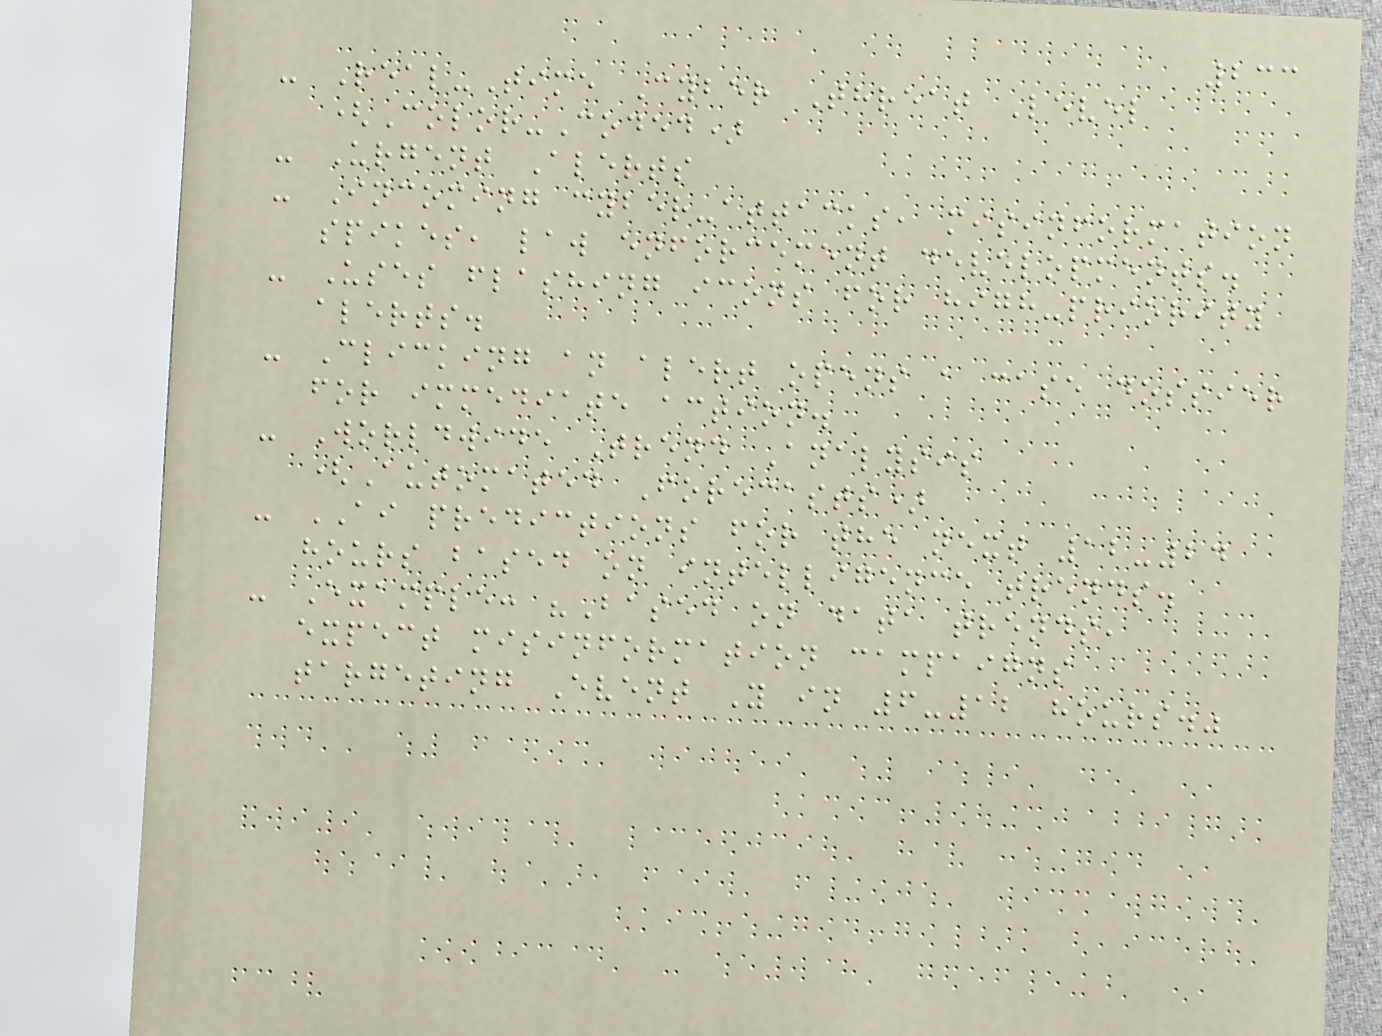233
- Real-Time Cyber Threat Level
(Color-Coded)
- Urgent Alerts
- Incoming cyber-attacks, misinformation
spikes, law enforcement developments.
- Uses flashing icons for high-priority
alerts.
- Clicking an alert opens a case dossier
for immediate action.
- Worldwide Trend Analysis
(Automated Forecasts)
- AI predictions for the next 12-24
hours based on intelligence trends.
- Example: "Based on data trends,
expect misinformation campaigns
targeting Event Y in 6-12 hours."
